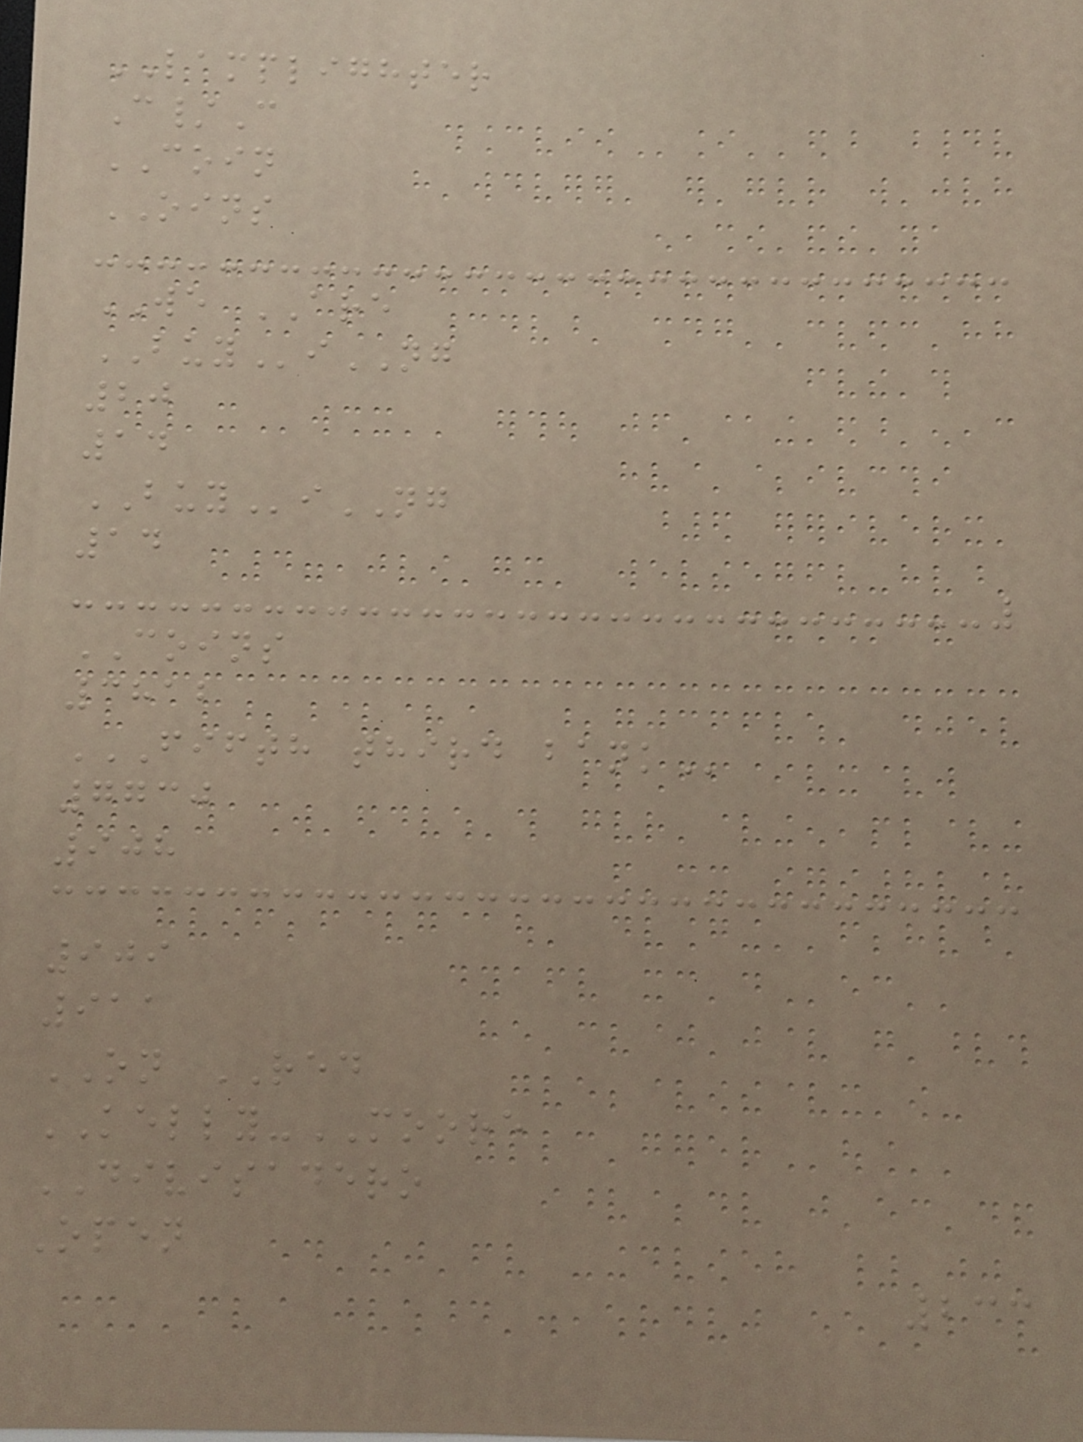LAMPLIGHTER
C/C
COIN
OINS
WE ARE
BUYiNG
20
14
BUYiNG
14
COINS
3812
FIFTH THIRD BANK
7730
908
909
911
ON RED
KELLY-MOORE
DIVISADERO
Open
233
